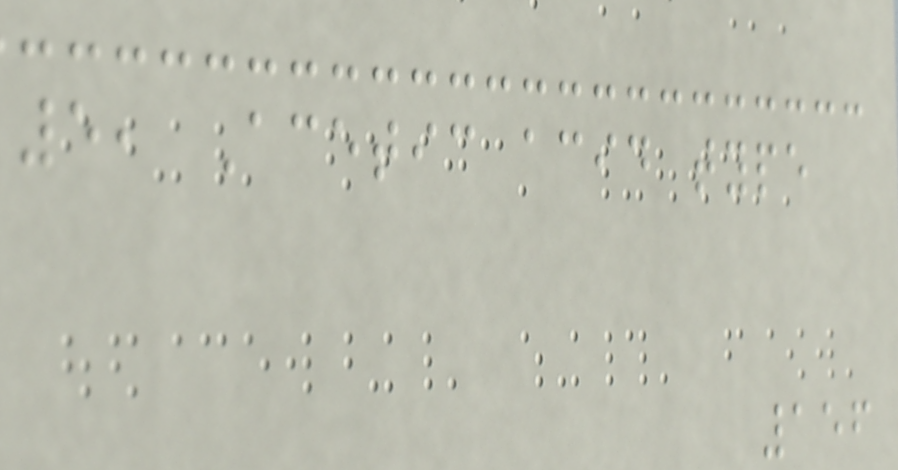5, Acetic acid type
156
